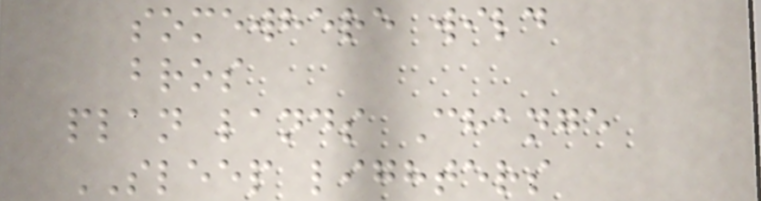somewhere wild
bros
plan lands Change
SLEEP lighters
